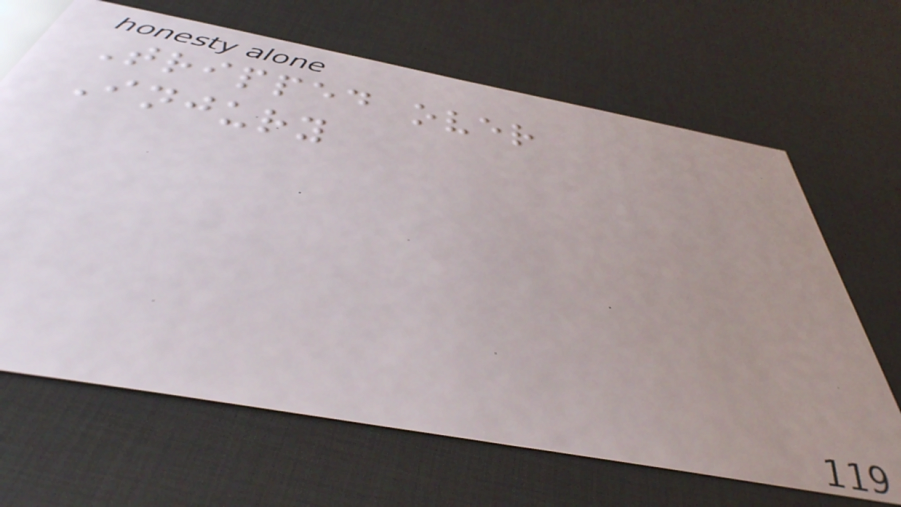Tripped over
Injury
